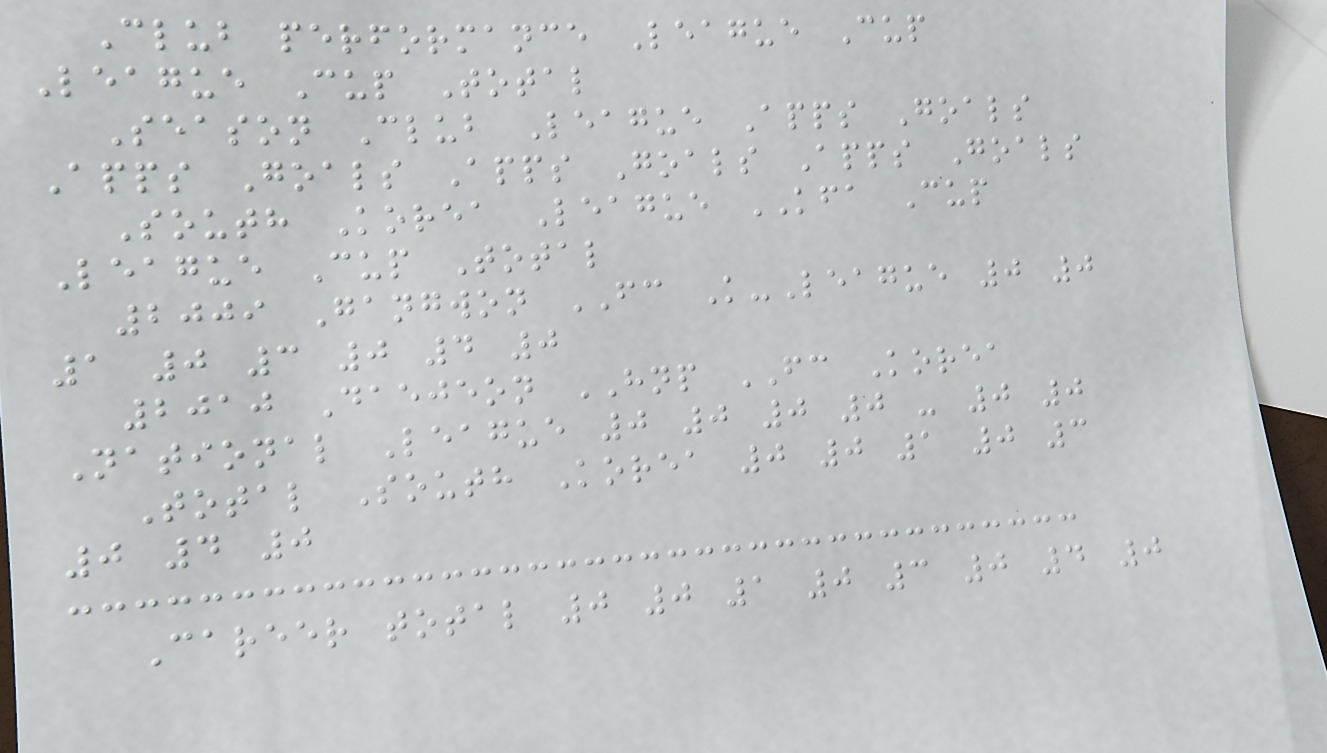Club performance League Cup
League Cup Total
Season Club League Apps Goals
Apps Goals Apps Goals Apps Goals
South Korea League KFA Cup
League Cup Total
2009 Gangwon FC K-League 0 0
1 0 3 0 4 0
2010 Daejeon HNP FC Korea
National League 0 0 0 0 - 0 0
Total South Korea 0 0 1 0 3
0 4 0
Career total 0 0 1 0 3 0 4 0
